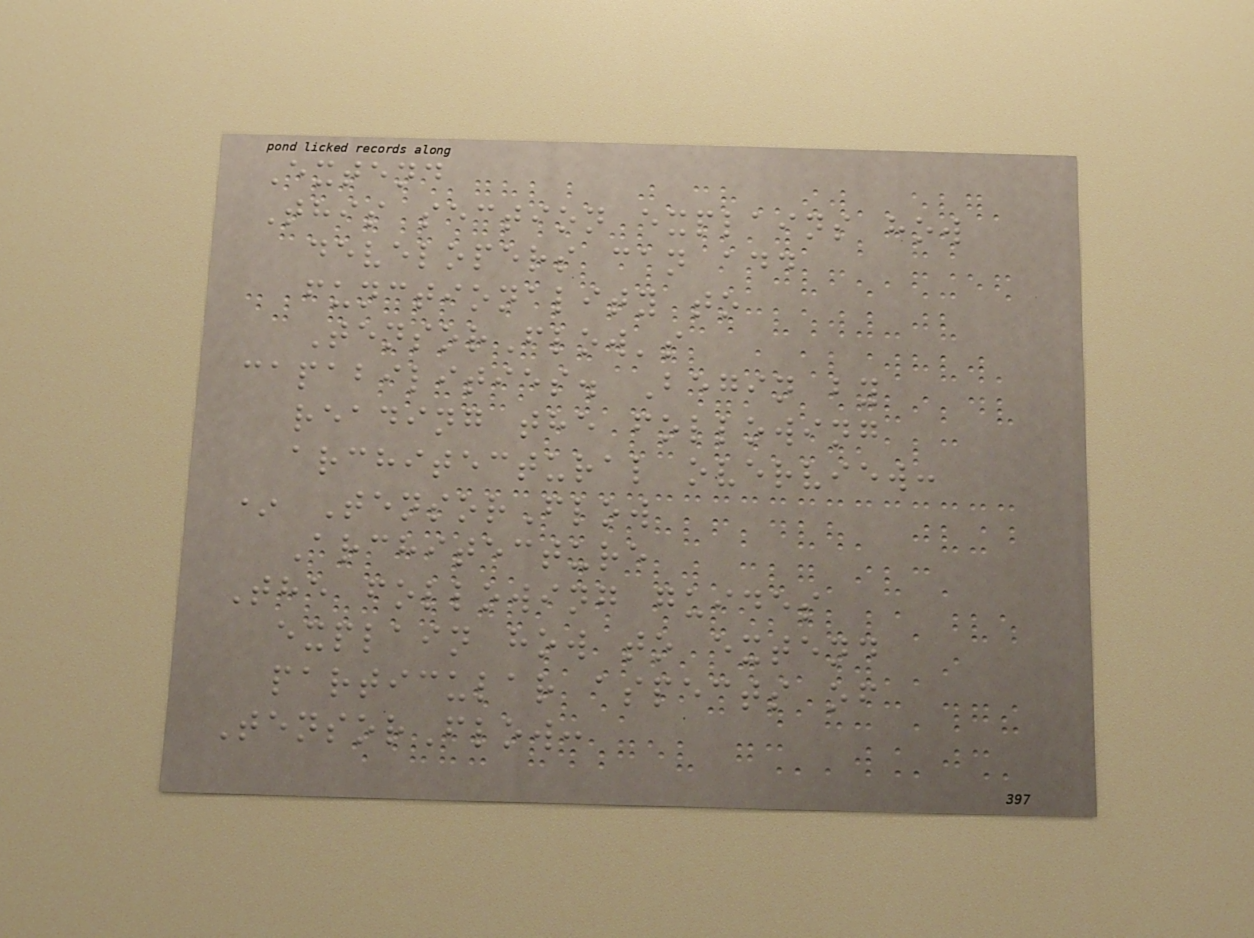Extend
This section explains how
developers can add
functionality to
TensorFlow's
capabilities. Begin by
reading the following
architectural overview:
* TensorFlow
Architecture
The following guides
explain how to extend
particular aspects of
TensorFlow:
